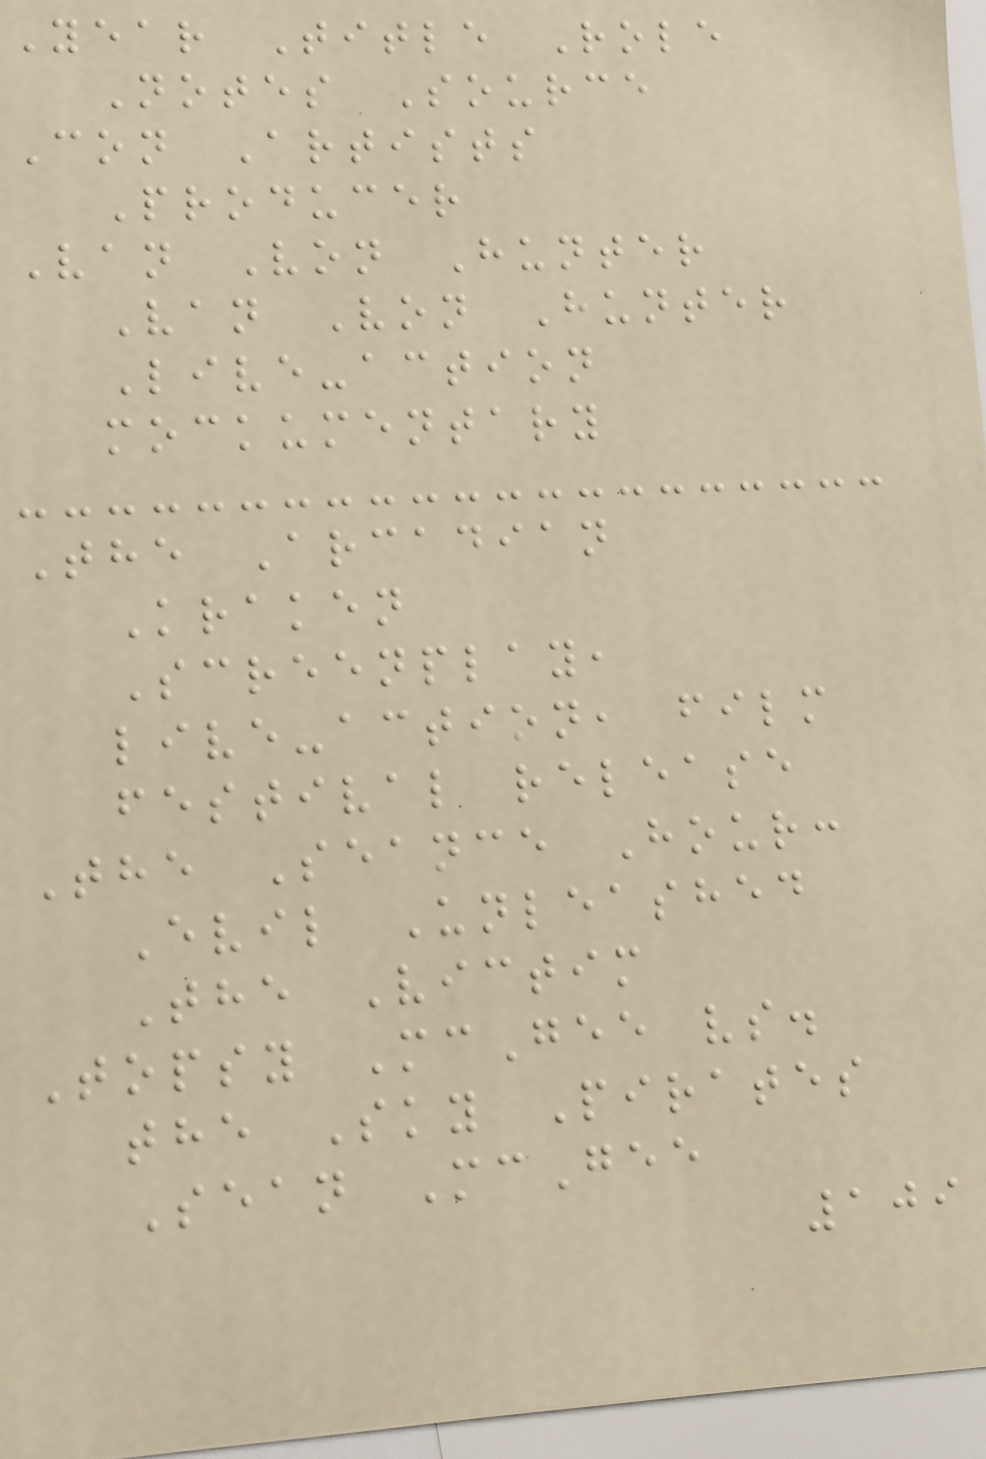Year Title Role
Notes Source
Con Artists
Producer
Van Von Hunter
Van Von Hunter
Live-action
mockumentary
The Arcadian
Kraken
Screenplay,
live-action, film
festival release
The Seance Hour:
Evil Unleashed
The Victim
Topsy McGee vs.
the Sky Pirates
Sean McGee
109
